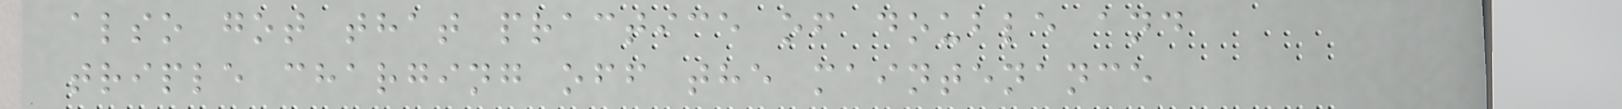also got that practice of double and
triple charging off the maintenance
